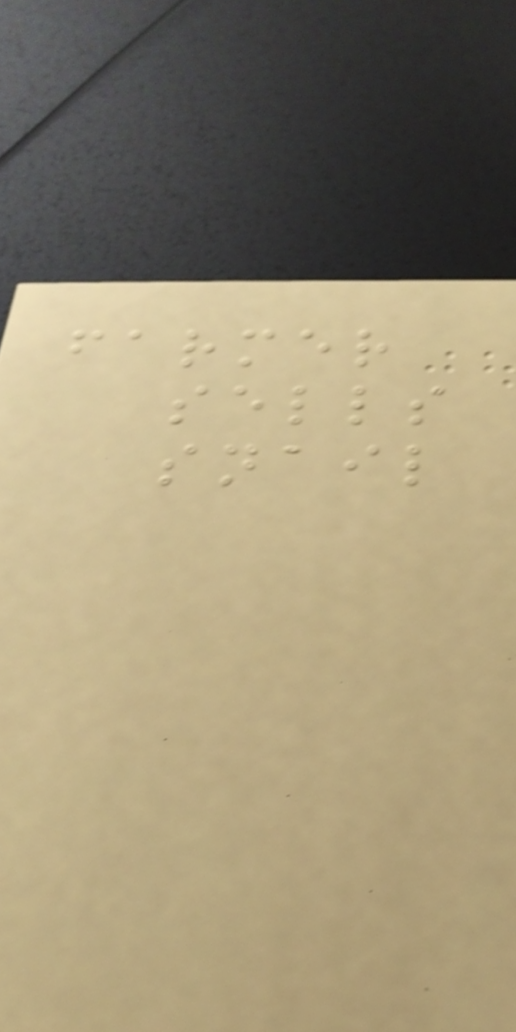farmer
sells
snail
